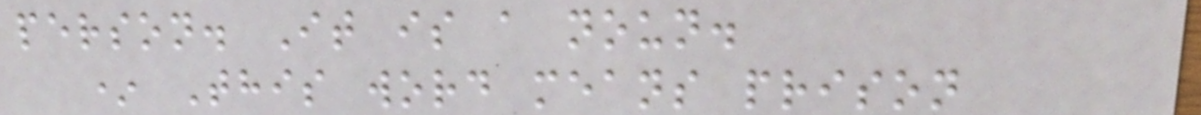person. It is a noun.
* This word means prison
